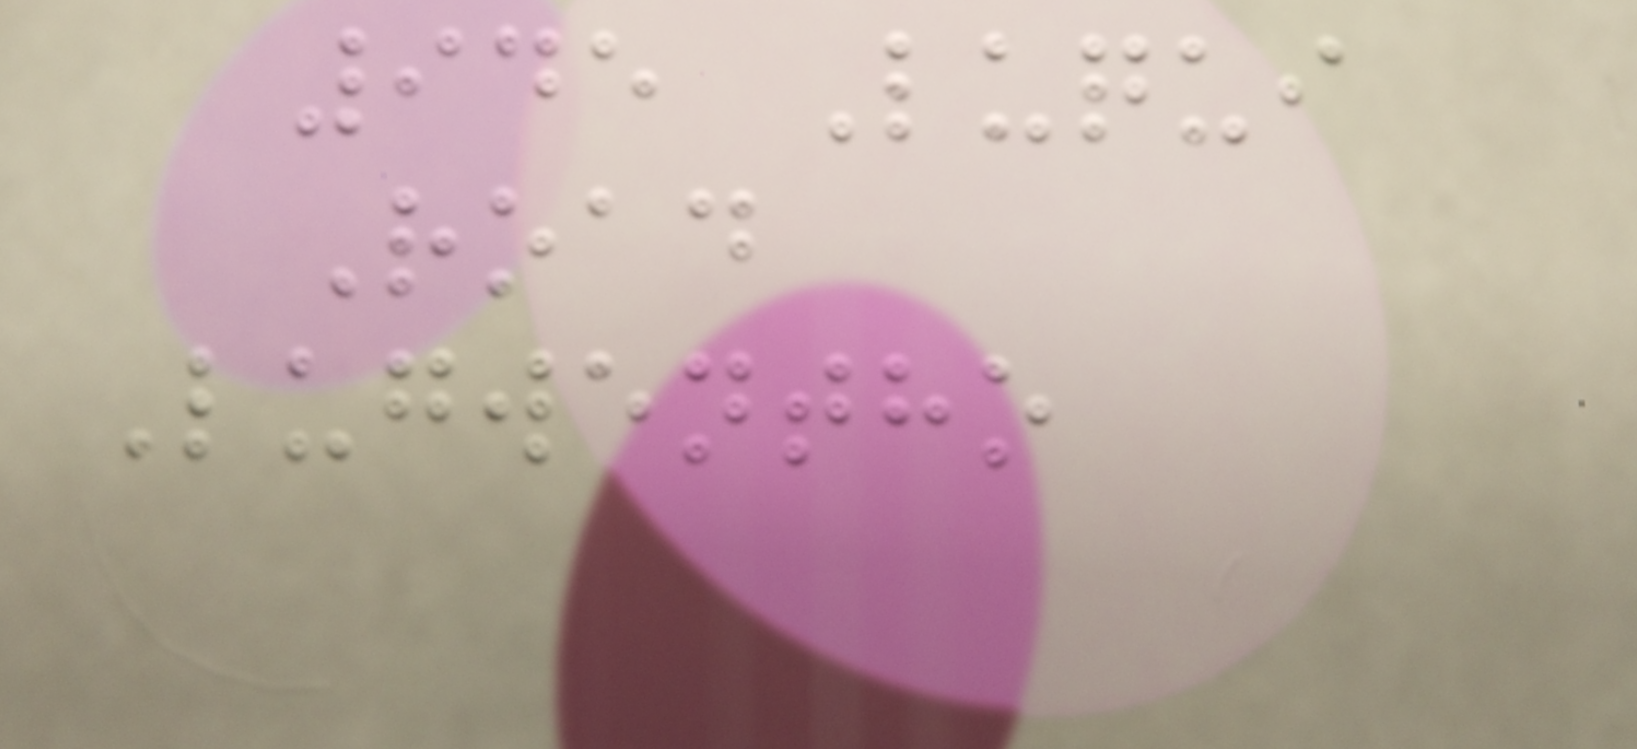945 Luqui
Road
Lugwentho
